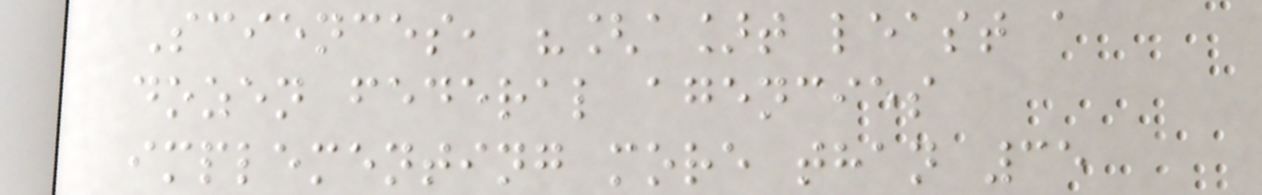Sciences, "[a]t least a
dozen federal agencies
implementing more than 35
